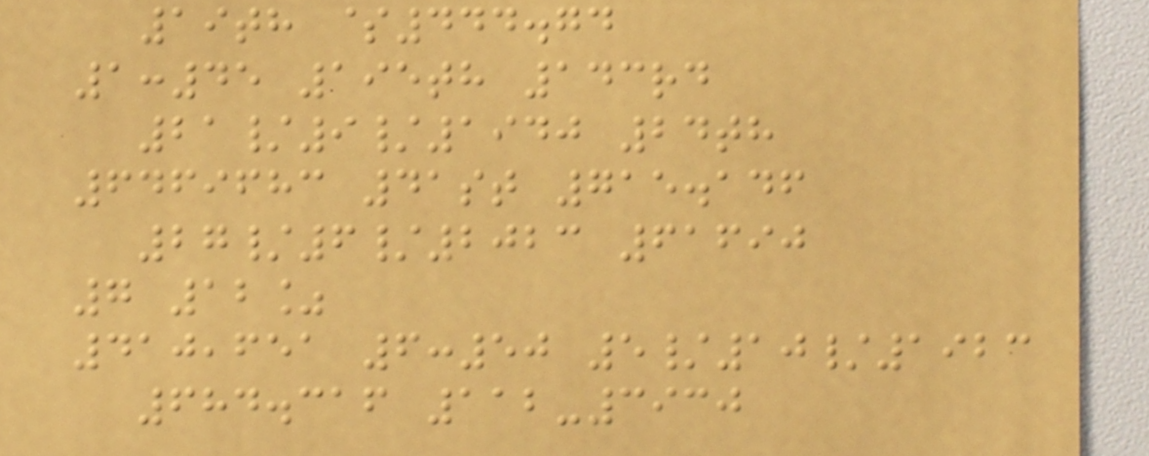19th $444.74
1:45 195th 143rd
21/9/1940 24th
6469683 41st 715.146
27/6/2023 61690
7 12%
410,651 6:50 5/10/1923
684.316 112-3930
